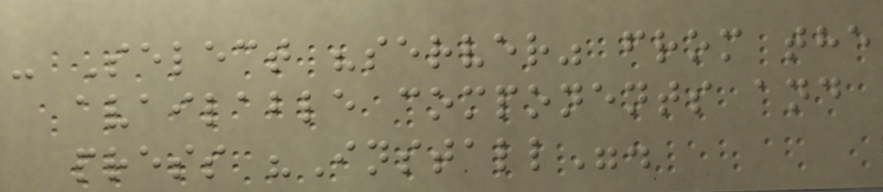- Select "server" from the
available components and
press "Install".
